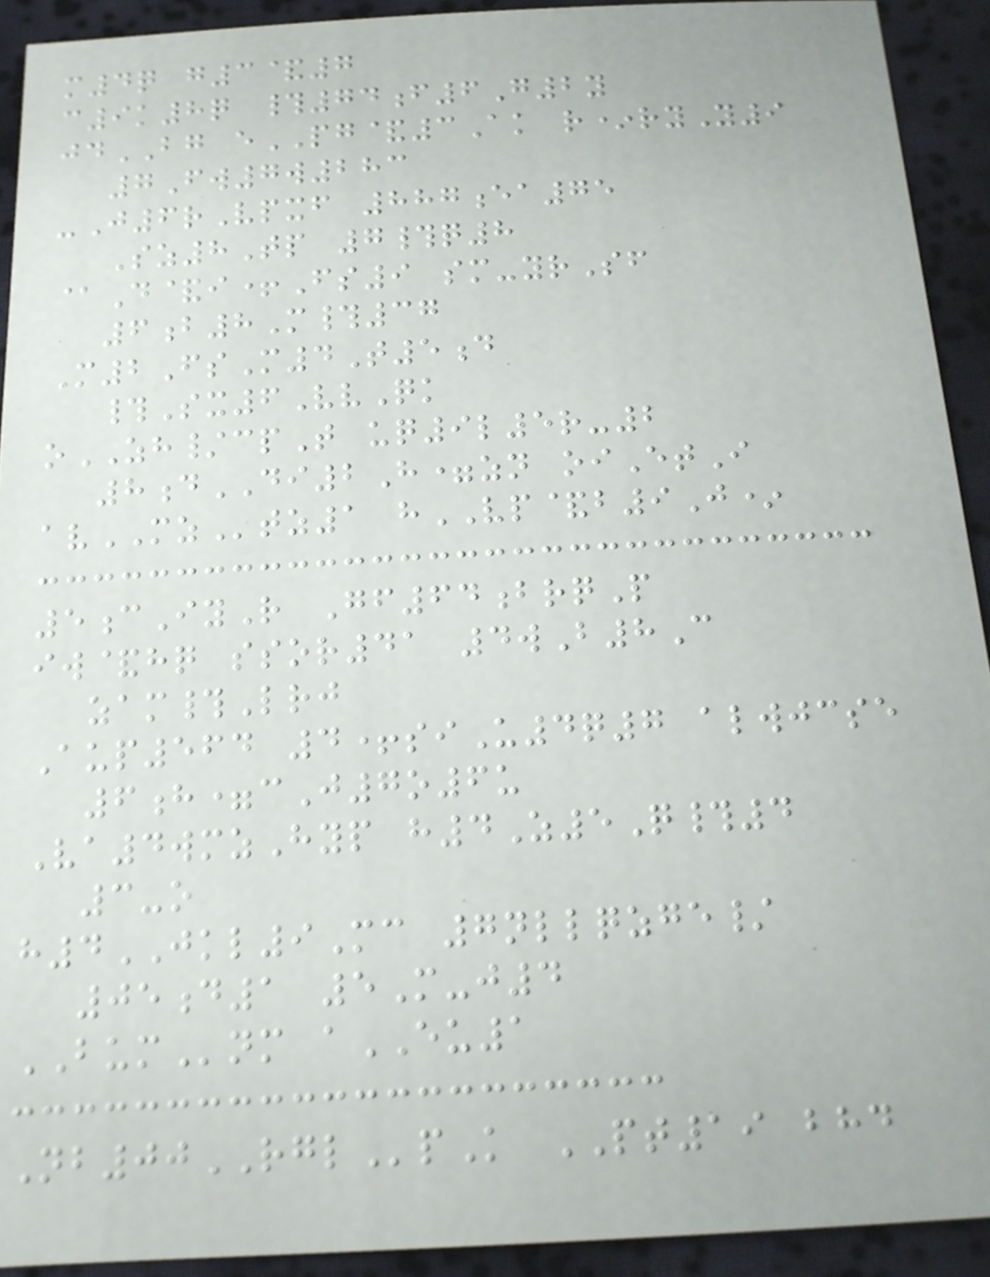m4q g3&7
c9k8q #74f6G2y
jdBG ePG&3Ak r*ryY9
7Fw7w283
-J6rVpxf 887ea75
Sz8Tp 7#q8
@D&i+Fs9 sm-yrSf
6b8M#37
M2FsM4T5d
#Sx6VvQk
oZH/cpT uq9l5r-2
8dDI2H=zn oiEtI
avMZtz1 hVP&b9J*
5cIyR Gf64brqP
iw&hq ssor41 4wB8C
zam#Lrj
Aup564 4+siU4q7 alwjcse
6h=cJ7o6u
Va4wmzHyp h4Z5Q#4
3-o
h4JKL9Mc 7nllqzge/
05d1 5M-j4
BUMnm aEU1
Nb00RGLpK PT19 bhd
